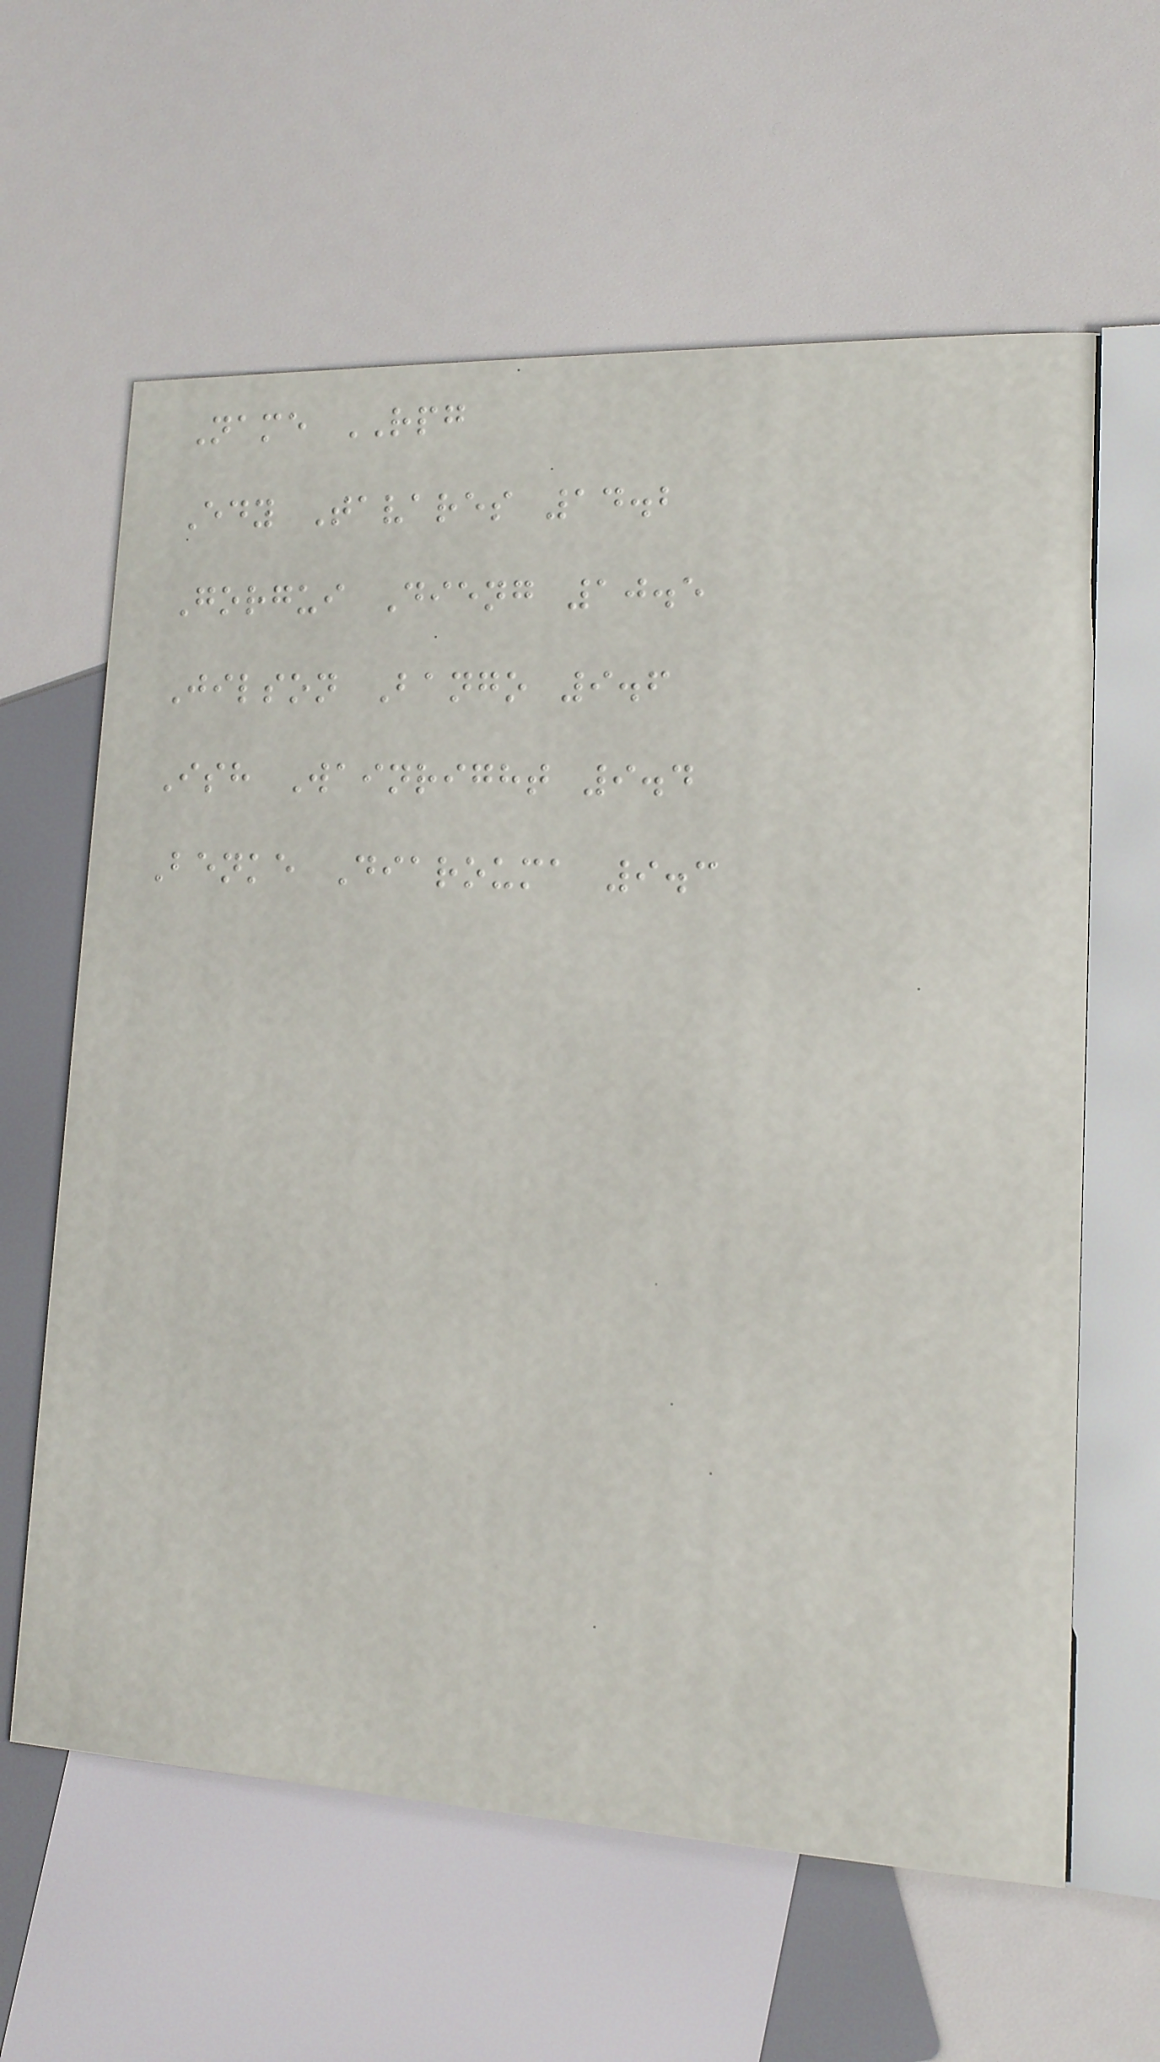Name RPG
Edy Tavares 14.2
Gorgui Dieng 10.5
Jilson Bango 9.6
Ish Wainright 9.4
Benke Diarouma 9.3
